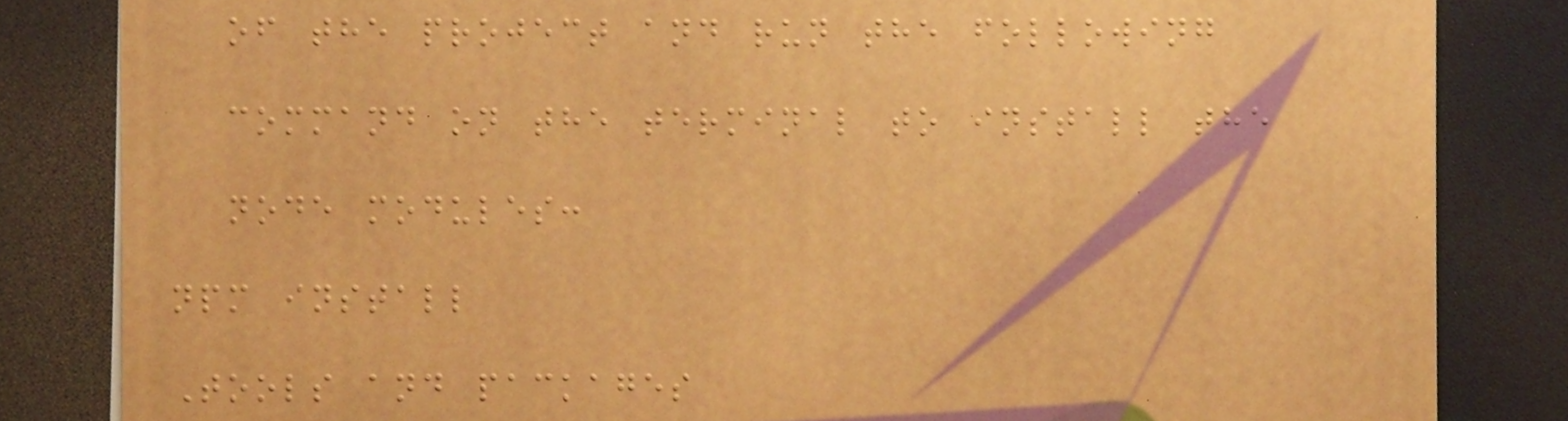of the project and run the following
command on the terminal to install the
node modules:
npm install
Tools and packages
